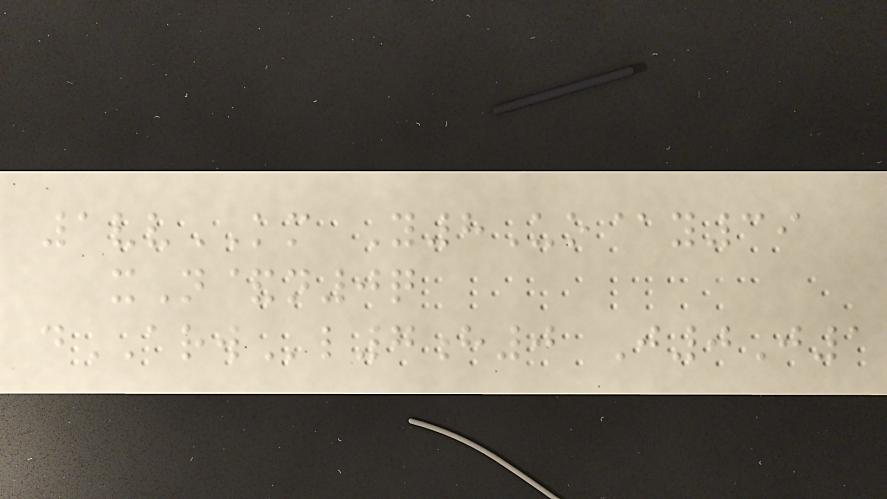1vvKM Y8Uo@y39
xN&n0q
dARWl7h0 J0J1
